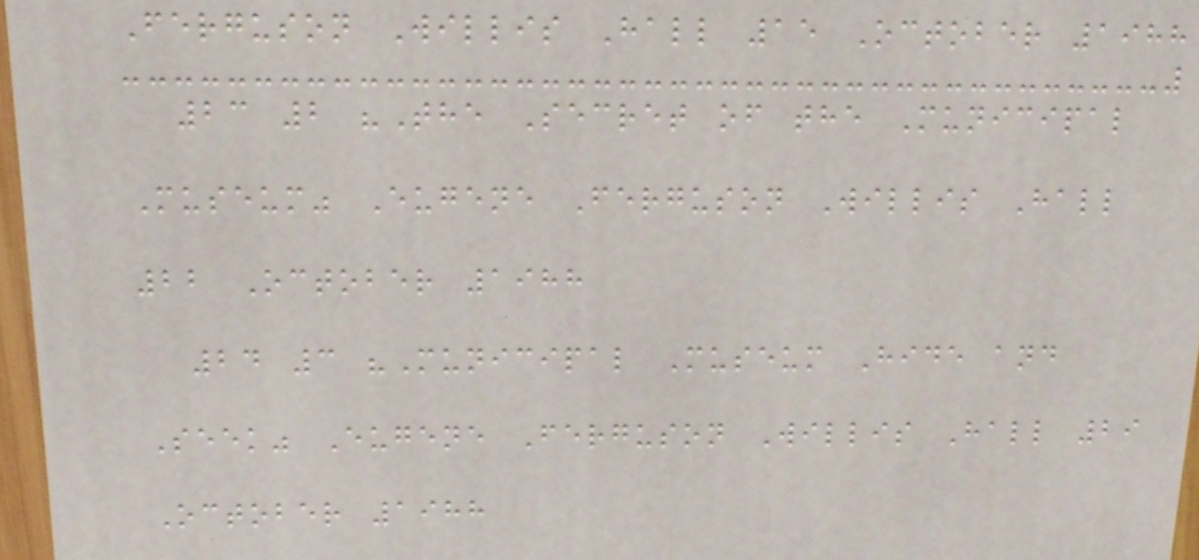Ferguson Willis Hall 15 October 1988
23 2 "The Secret of the Municipal
Museum" Eugene Ferguson Willis Hall
22 October 1988
24 3 "Municipal Museum Hide and
Seek" Eugene Ferguson Willis Hall 29
October 1988
